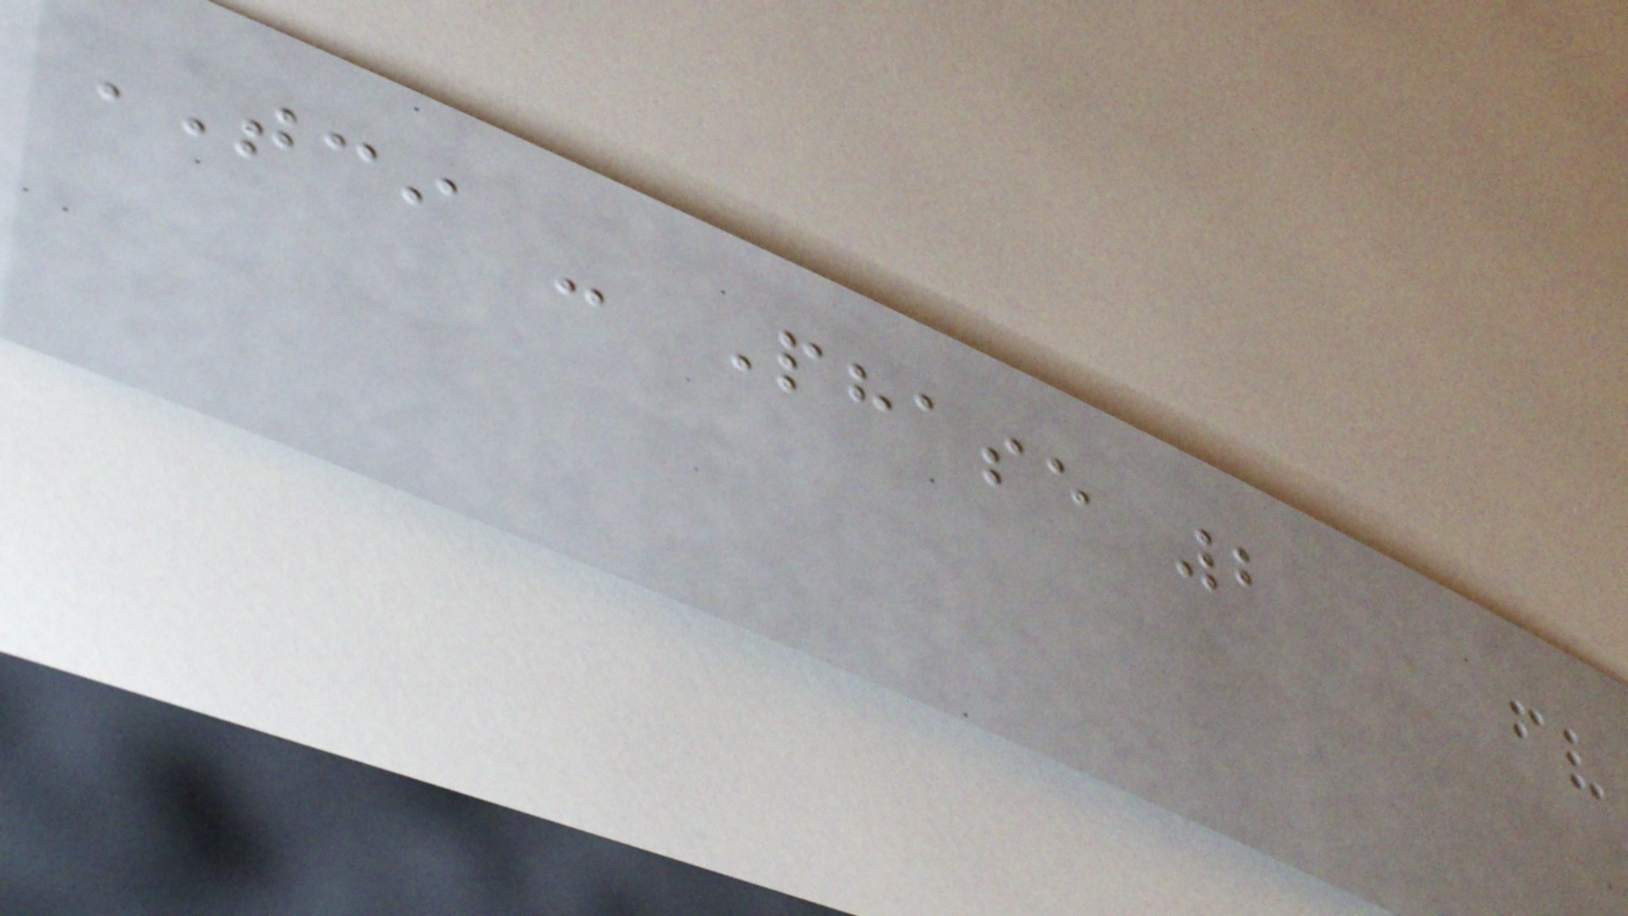TCI - Phase 2
